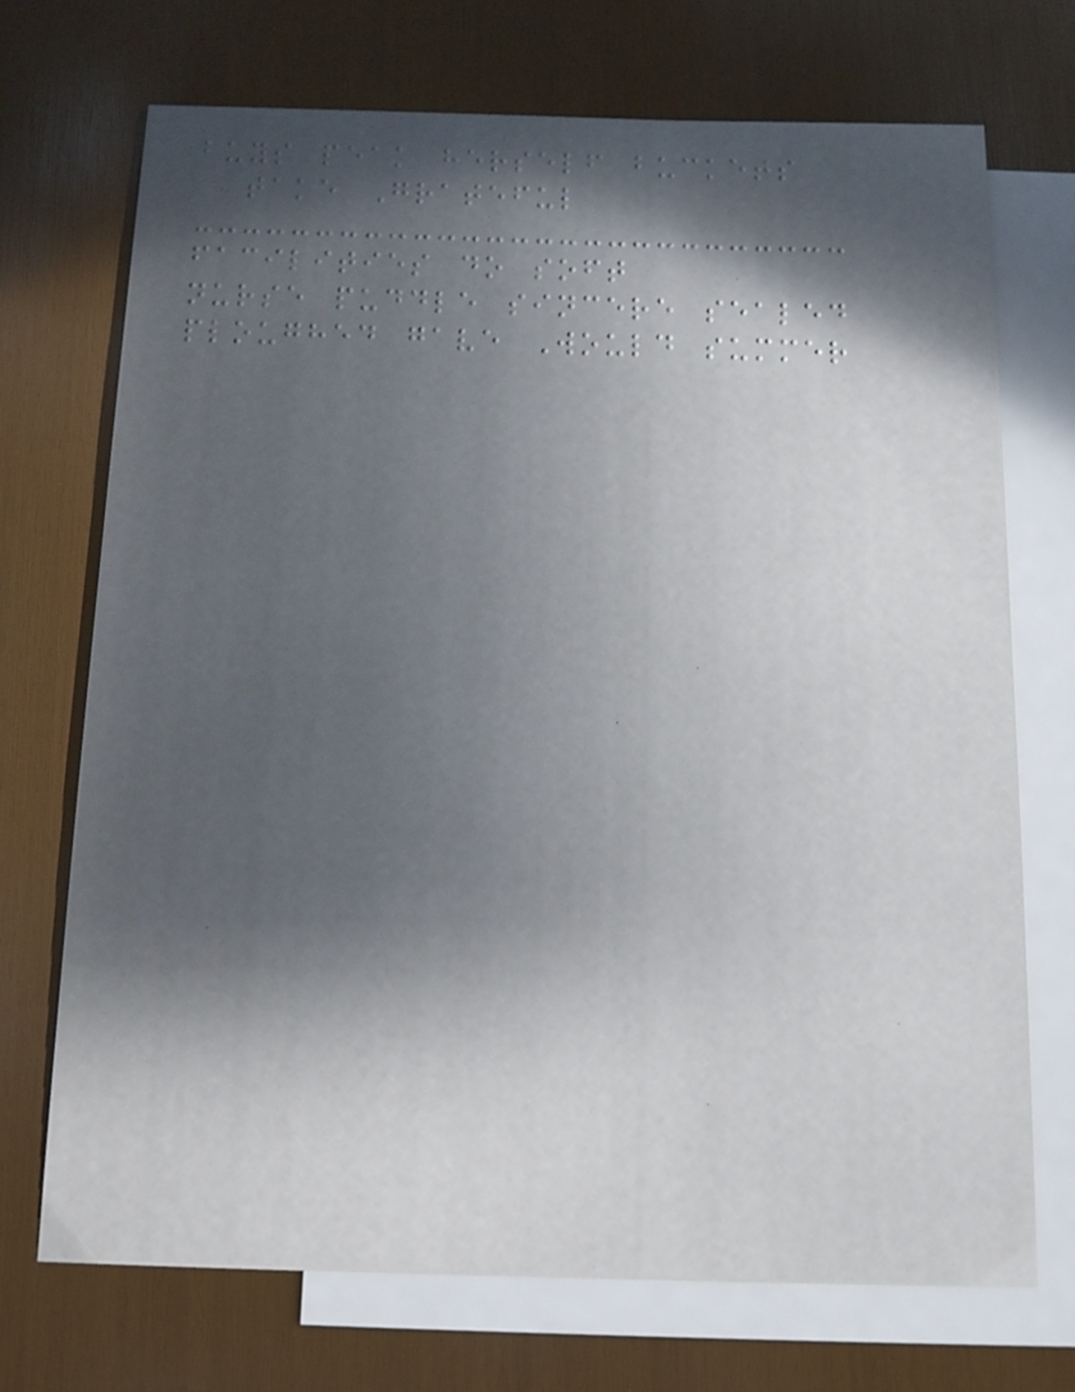buys peak herself buckets
take Grateful
facilities do soft
nurse puddle sincere sealed
ploughed gave Would summer
